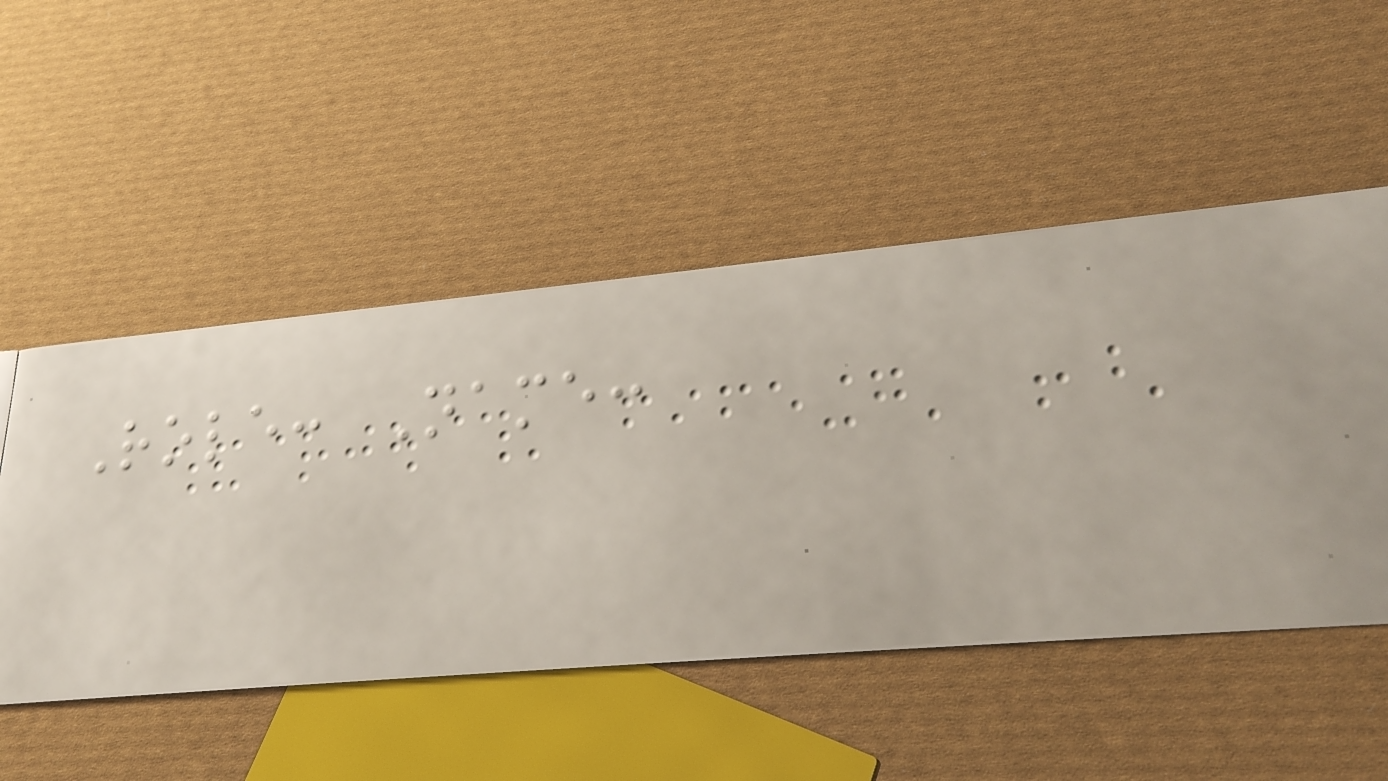Role: Name:
